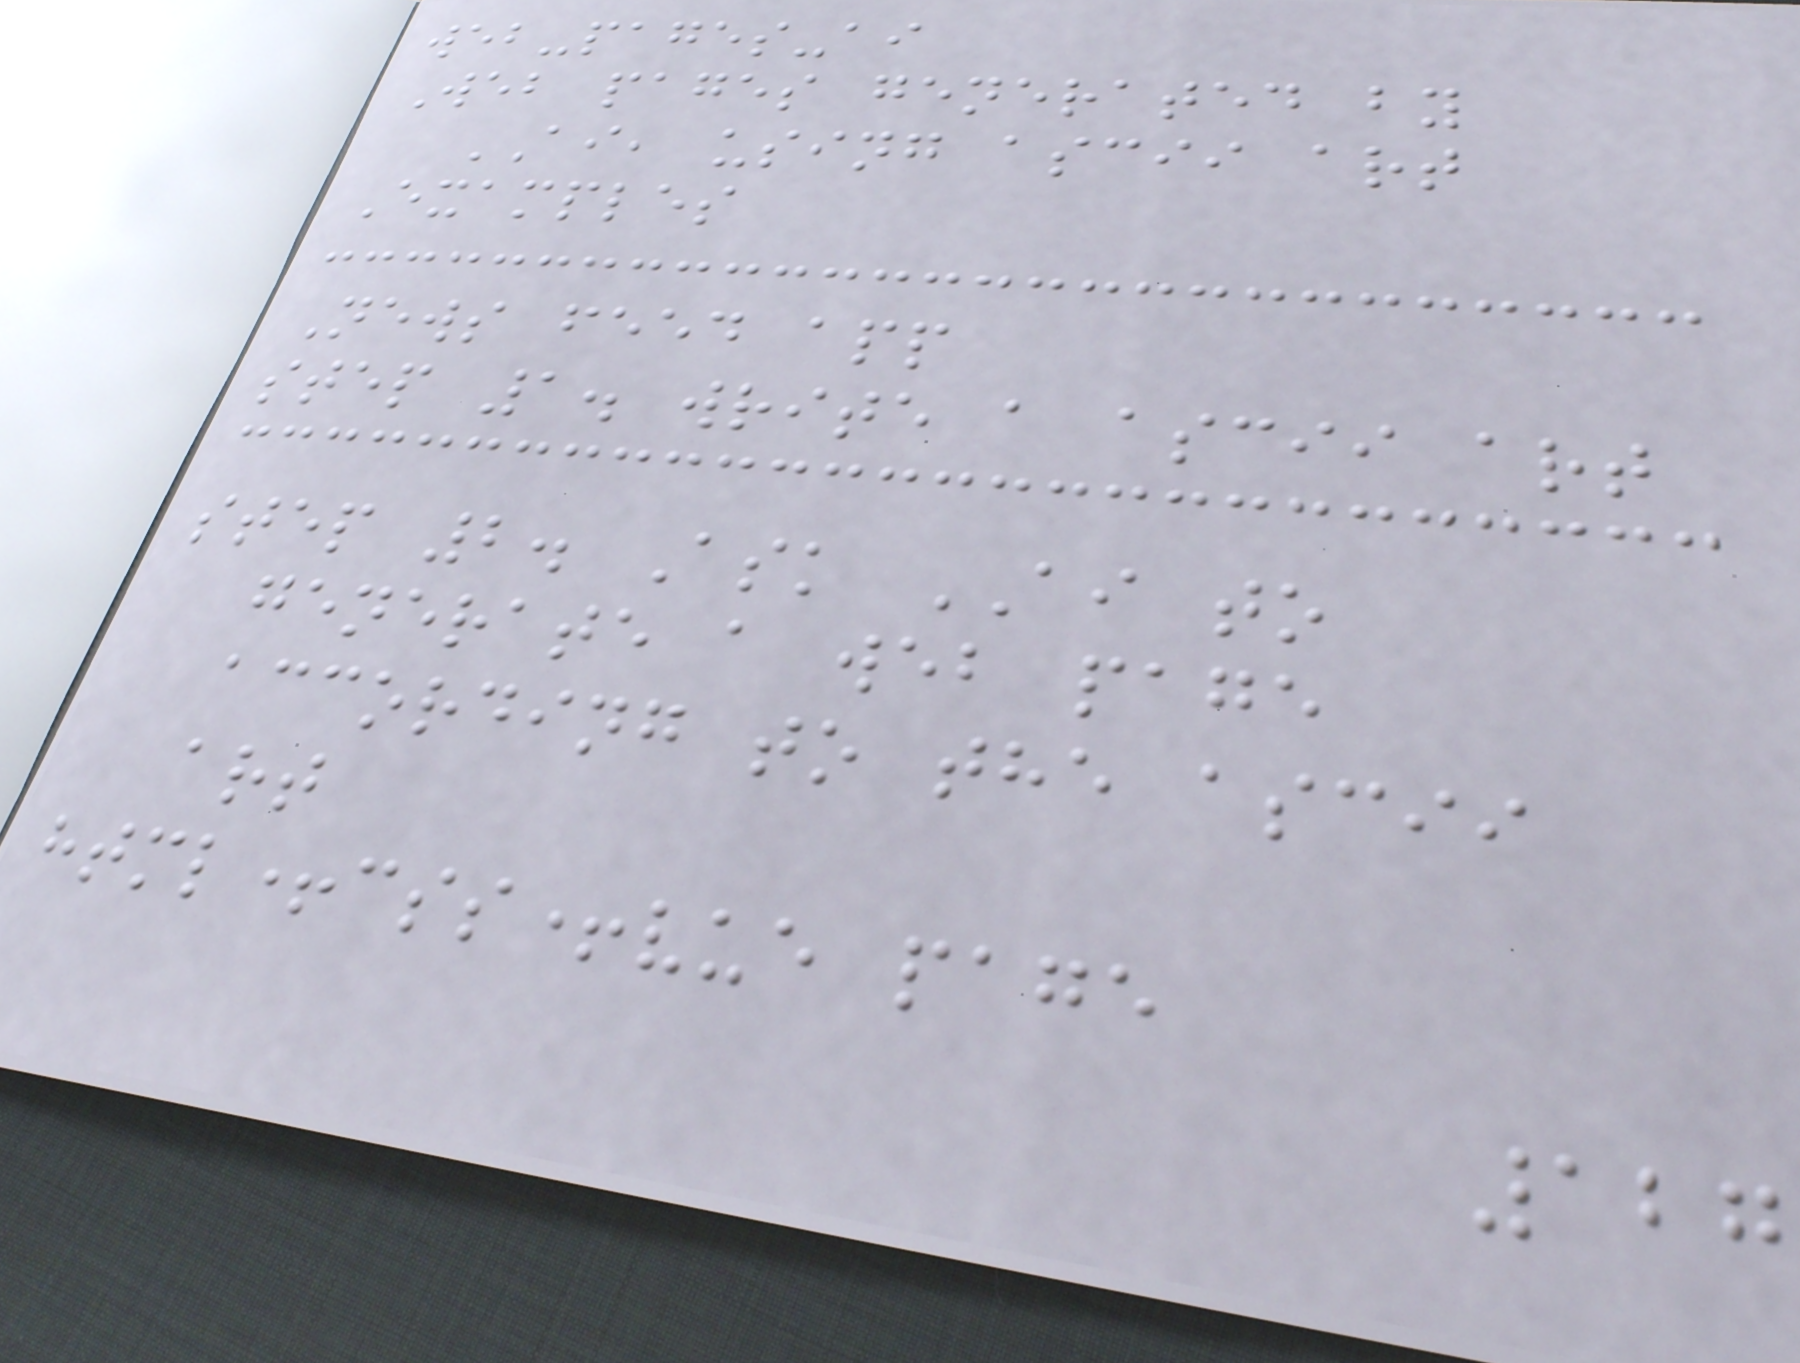web-pages-ai
Web pages generated by
AI, using ascii art
Examples
News feed app
step 1. write a ascii art
step 2. Ask AI to
generate a web page
according to the ascii
art
html+css+vue page
127
